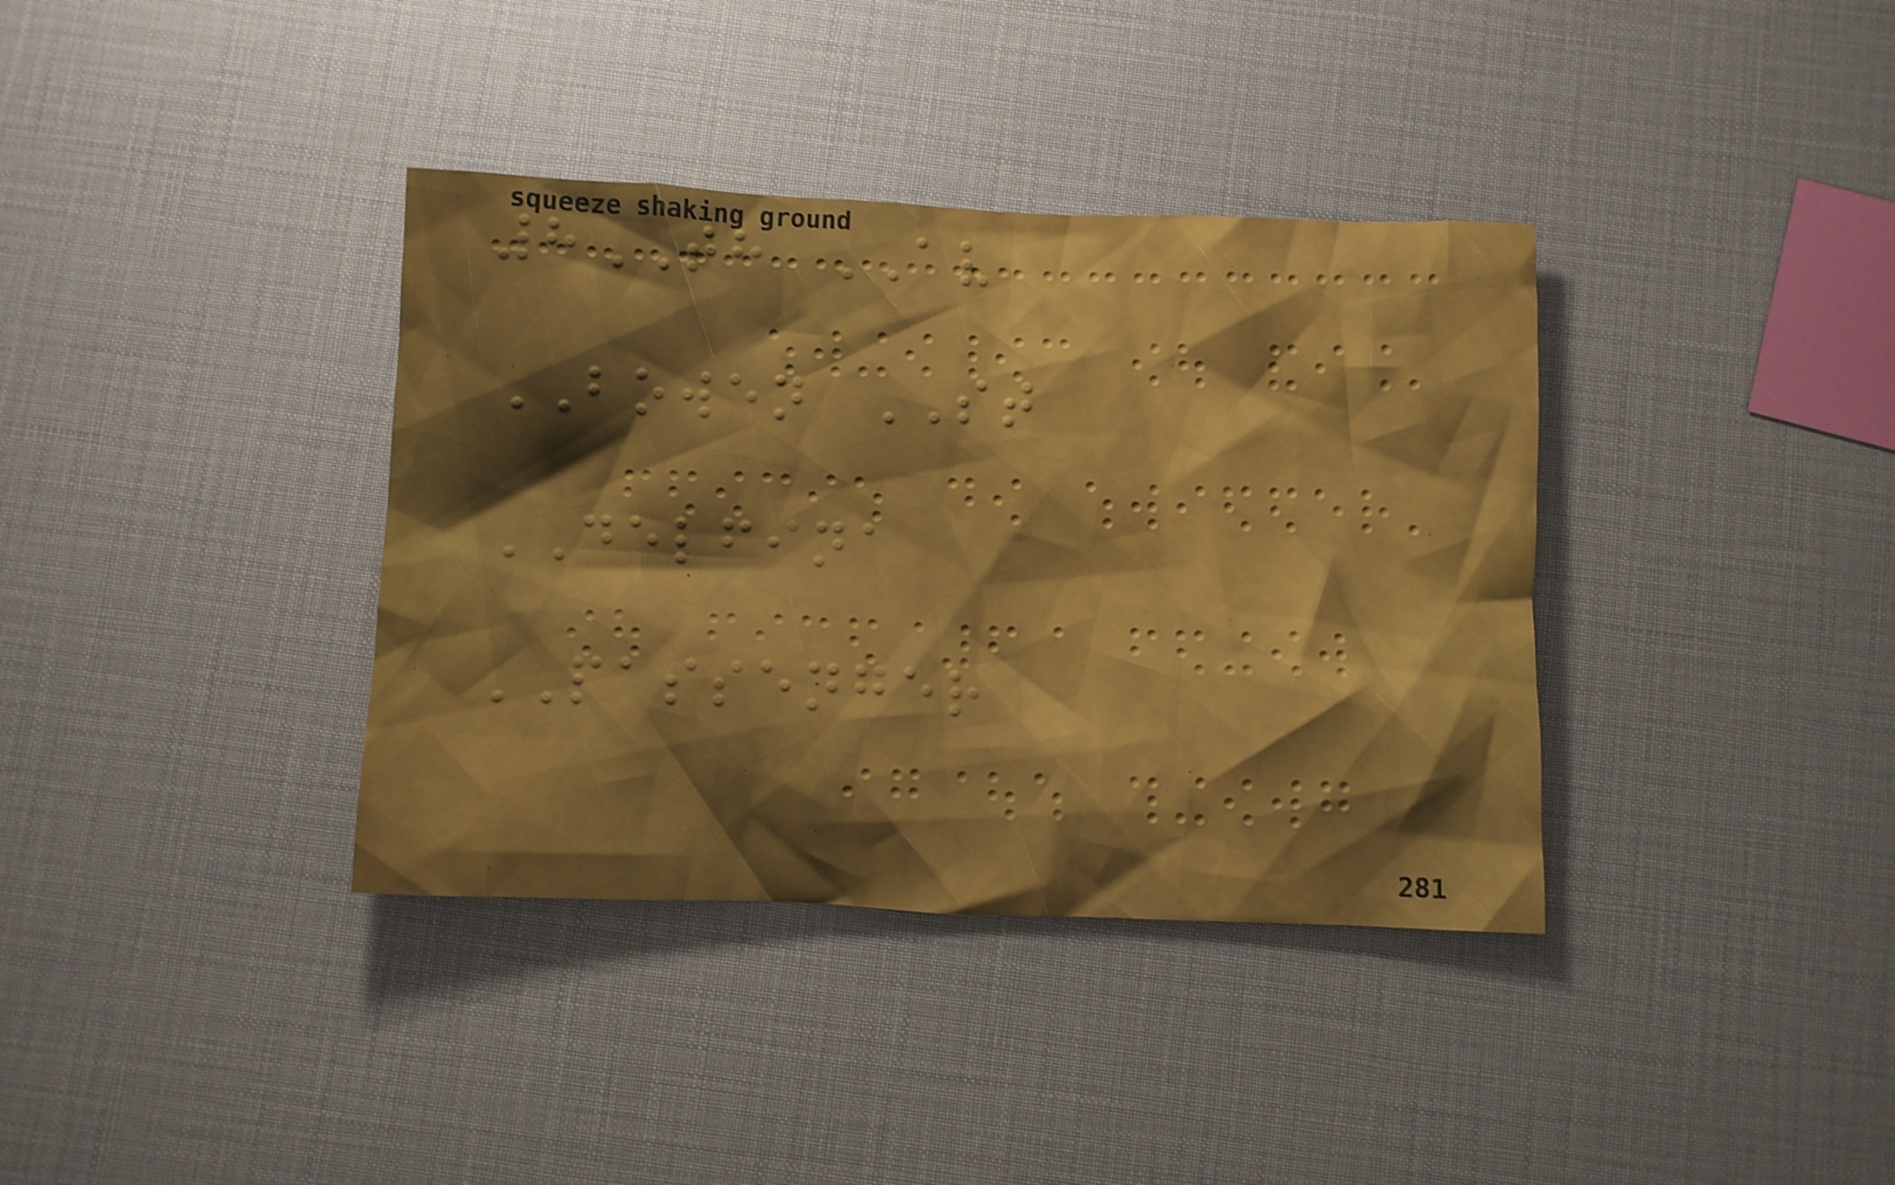8TH AV
BOWEN ST
DELFINA
PASSENGER
